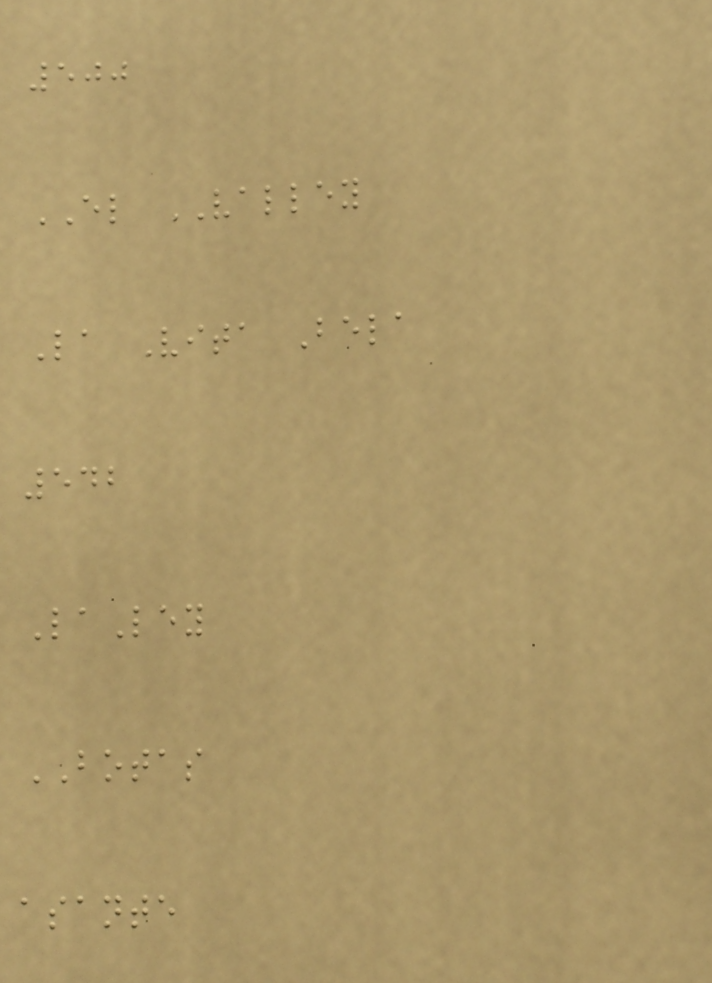500
EL VALLEY
La Vita Bela
542
LaLey
BOTAS
asante
